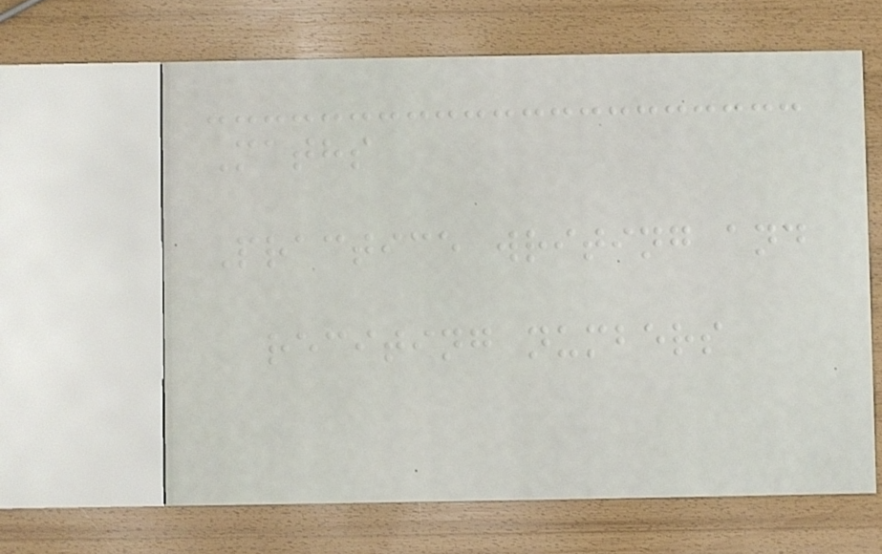Maths
Practice writing and
reciting numbers
